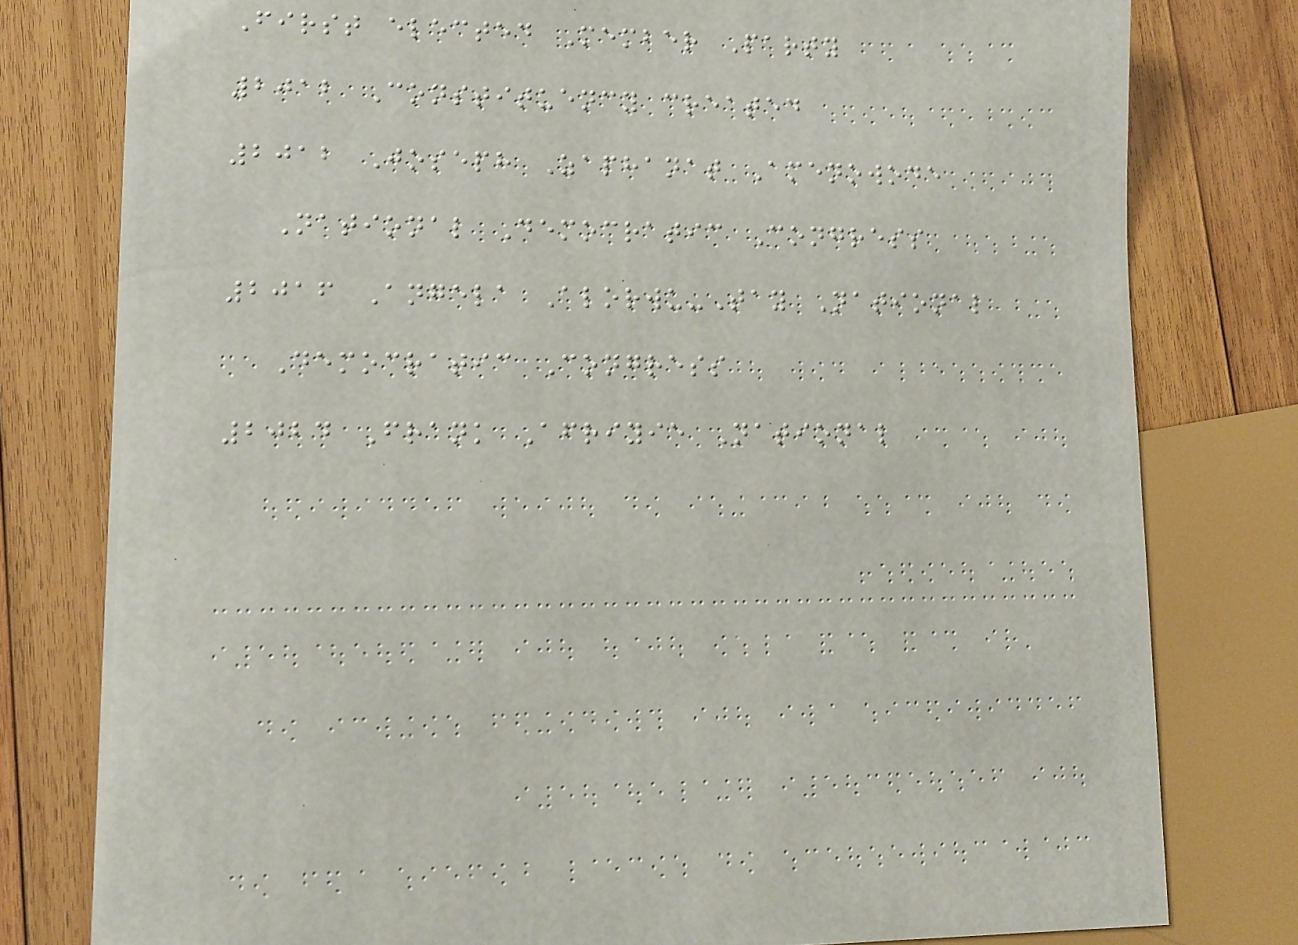First elected Member Party
2012 Constituency created
2012 Joseph Zaphanat Amenowode
National Democratic Congress
2016 Angela Alorwu-Tay National
Democratic Congress
2024 Frank Afriyie National
